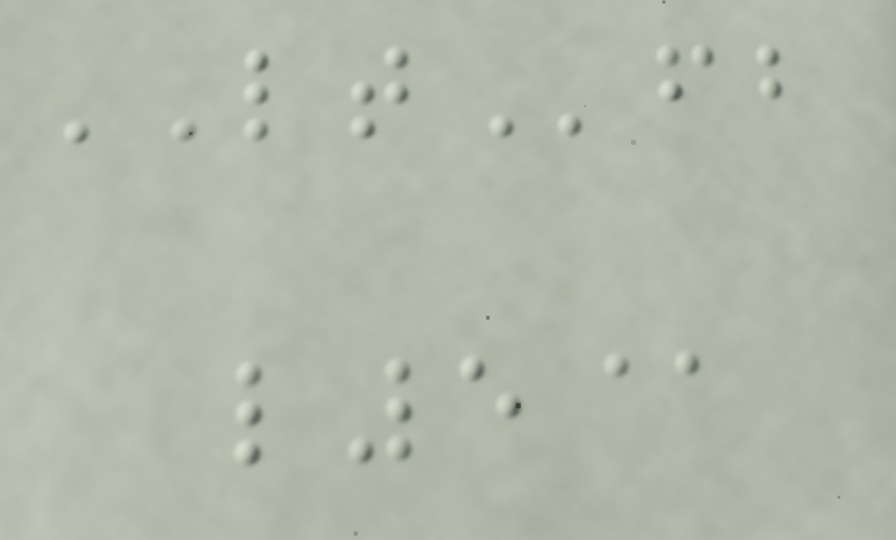LTfb
l5@
